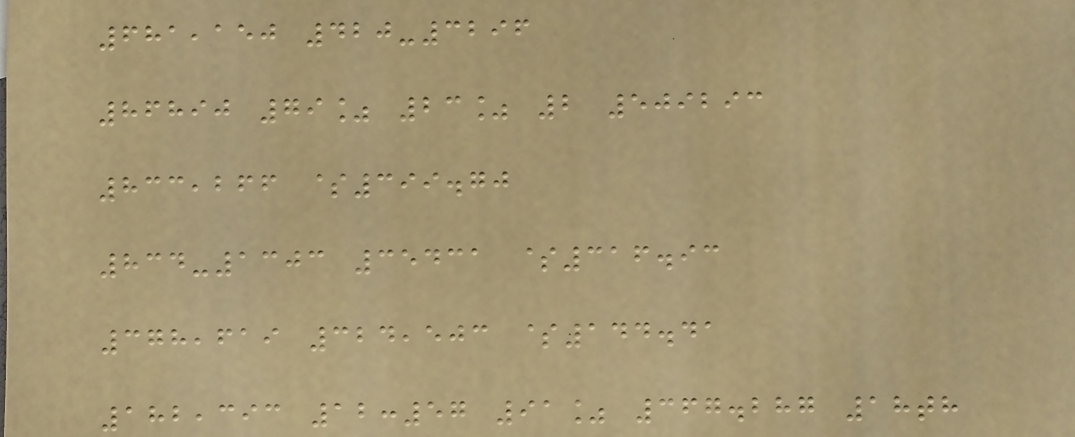681,150 420-3296
86890 79% 23% 2 509293
833,266 $399.70
834-1303 35431 $316.93
378,619 324,503 $144.41
182,393 12:57 91% 367.287 18th
